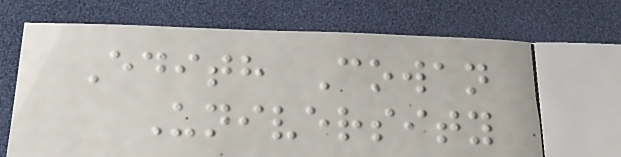Edith Cowan
University
